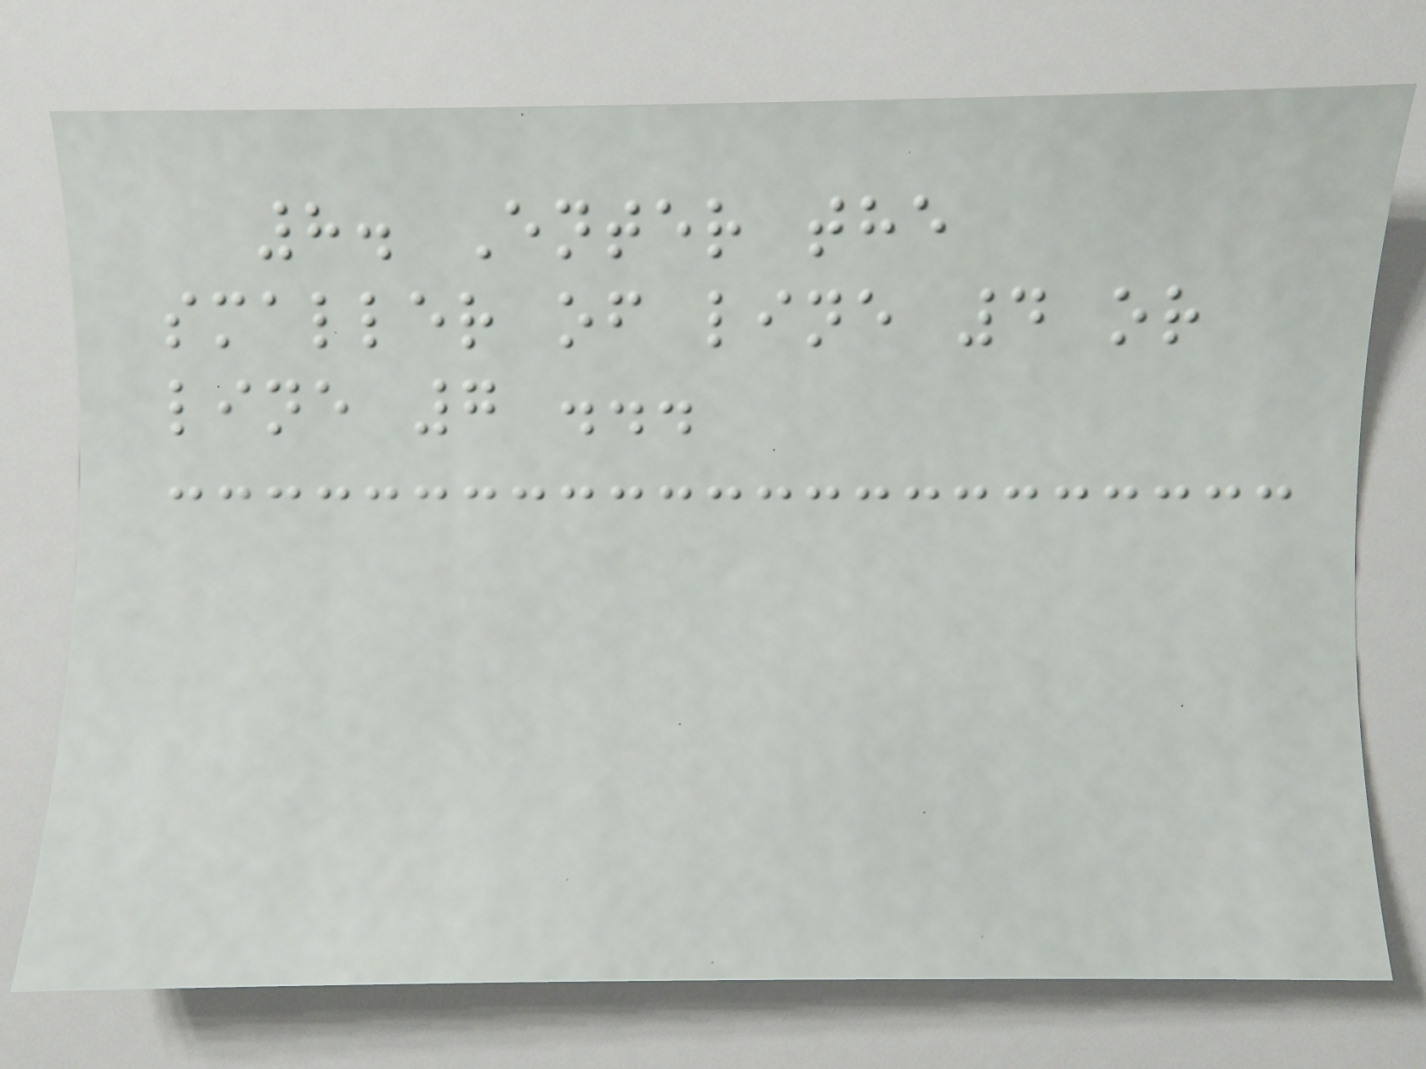8. Enter the
smaller of line 4 or
line 7 ...
